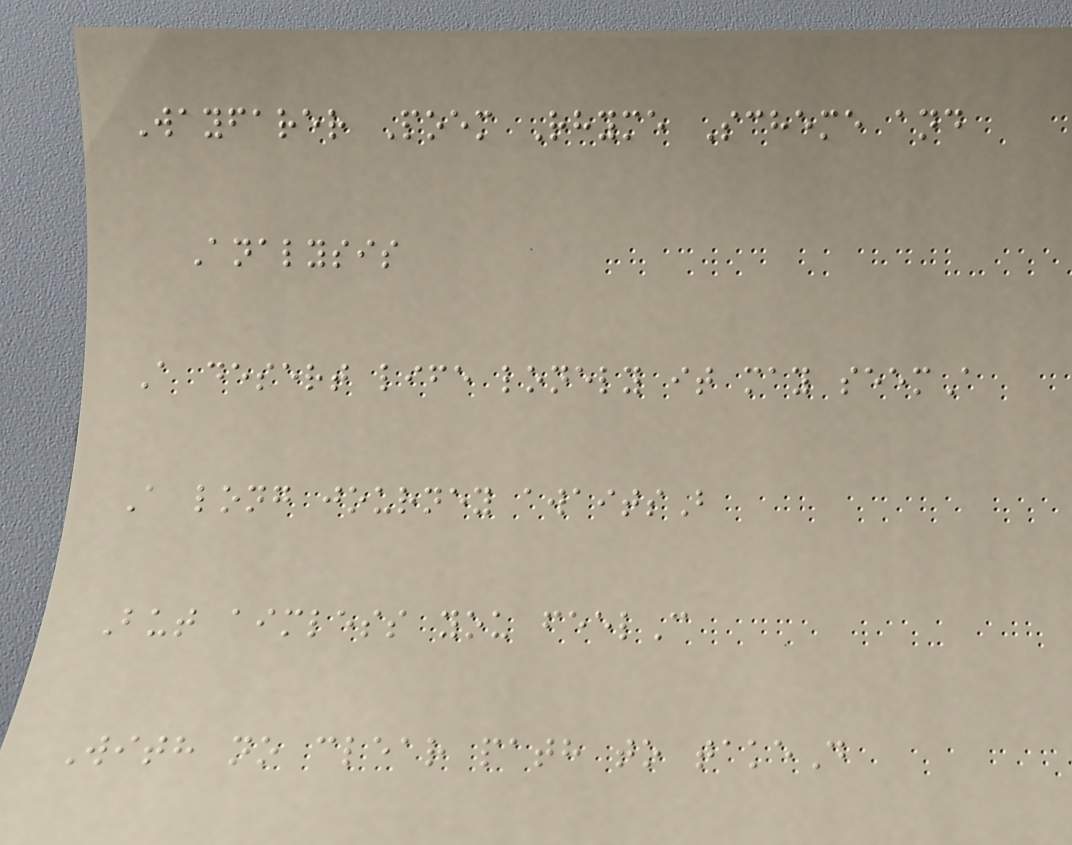Wayfarer Poem Rhyme Scheme and
Analysis
A desert life lonely it may seemA
A long journey awaitsB
But aimless you feelC
With no clear path to takeD
